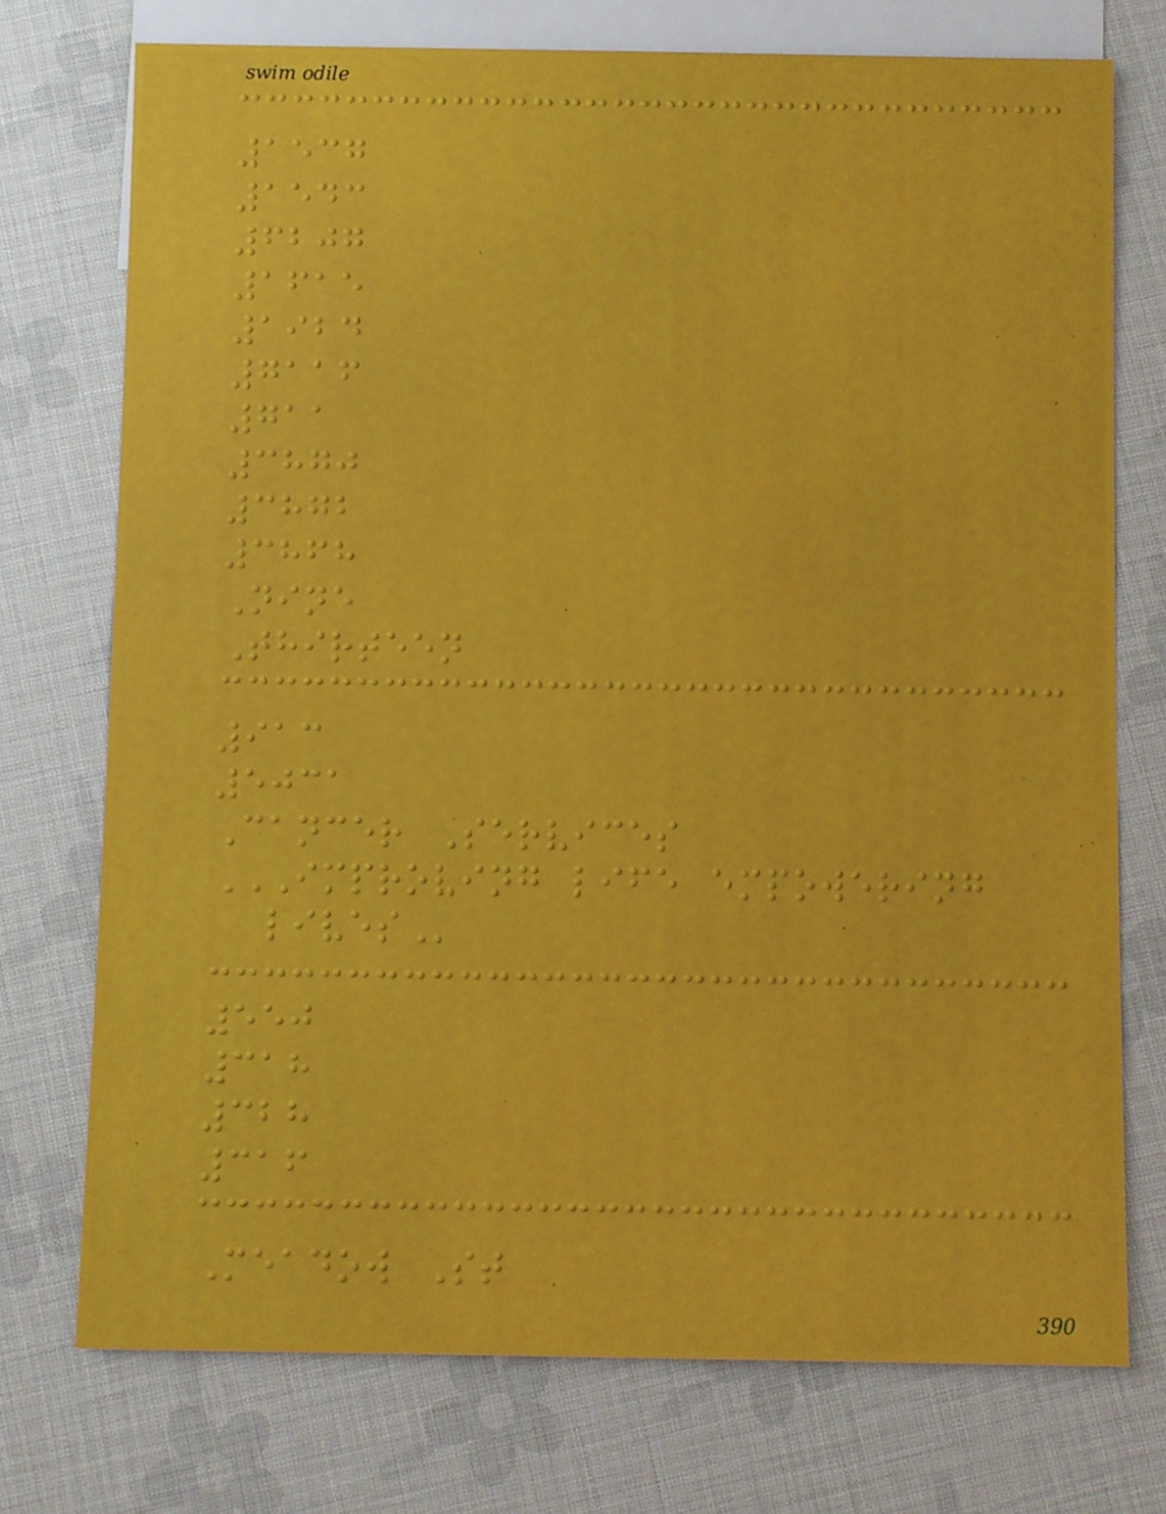1537
1543
6207
1615
1924
7116
711
3870
3872
3868
Nine
Thirteen
913
5031
Cancer Services
IMPROVING LIFE EMPOWERING
LIVES
550
318
328
316
Meadow St
